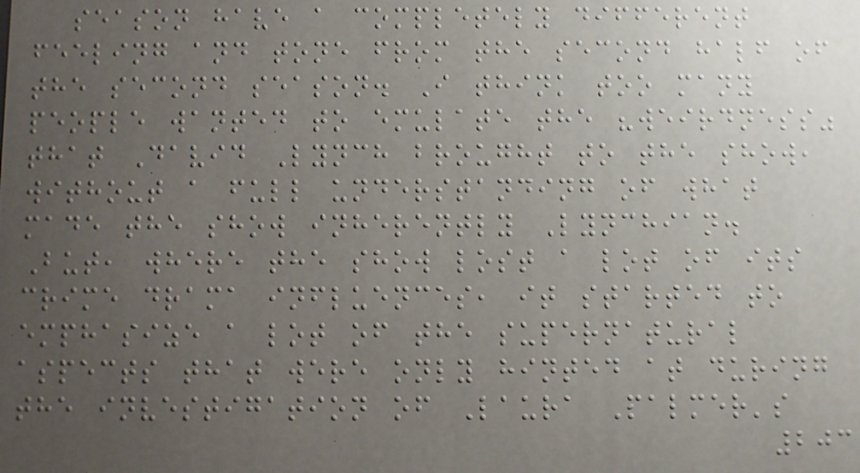season have a completely different
feeling and tone from the second half of
the second season. I think too many
people wanted to emulate the "weirdness"
that David Lynch brought to the show,
without a full understanding of what
made the show inherently Lynchian.
But, where the show lost a lot of its
crime drama influences, it started to
emphasize a lot of the supernatural
aspects that were only hinted at during
the investigation of Laura Palmer's
203
